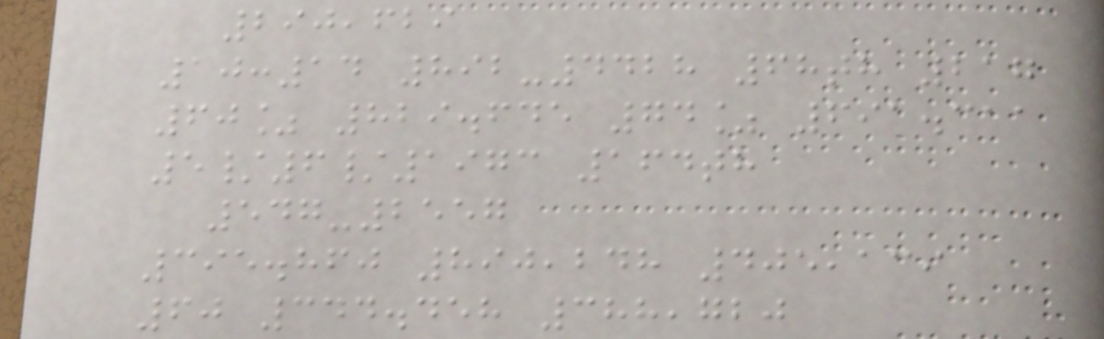290,629
10:14 892-4428 68th 217
60% 829.645 74% 691.311
5/6/1973 164th
547-2557
395.860 890,248 405,139
60 344.458 388,720
